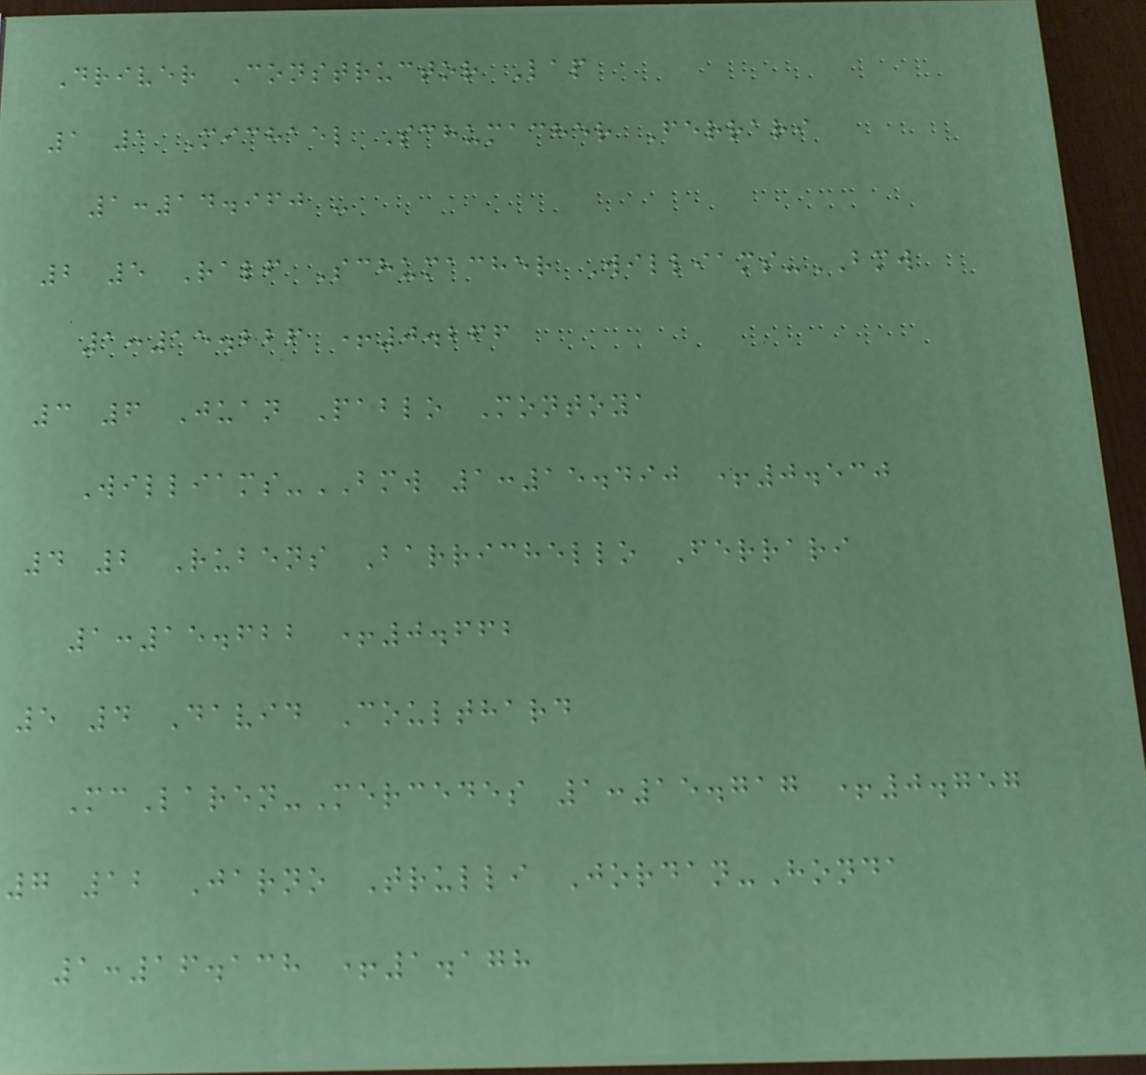Driver Constructor Lap
1 1 Michael Schumacher Ferrari
1:14.960 -
2 5 Ralf Schumacher Williams-BMW
1:15.226 +0.266
3 6 Juan Pablo Montoya
Williams-BMW 1:15.490 +0.530
4 2 Rubens Barrichello Ferrari
1:15.622 +0.662
5 4 David Coulthard
McLaren-Mercedes 1:15.717 +0.757
7 12 Jarno Trulli Jordan-Honda
1:16.138 +1.178
